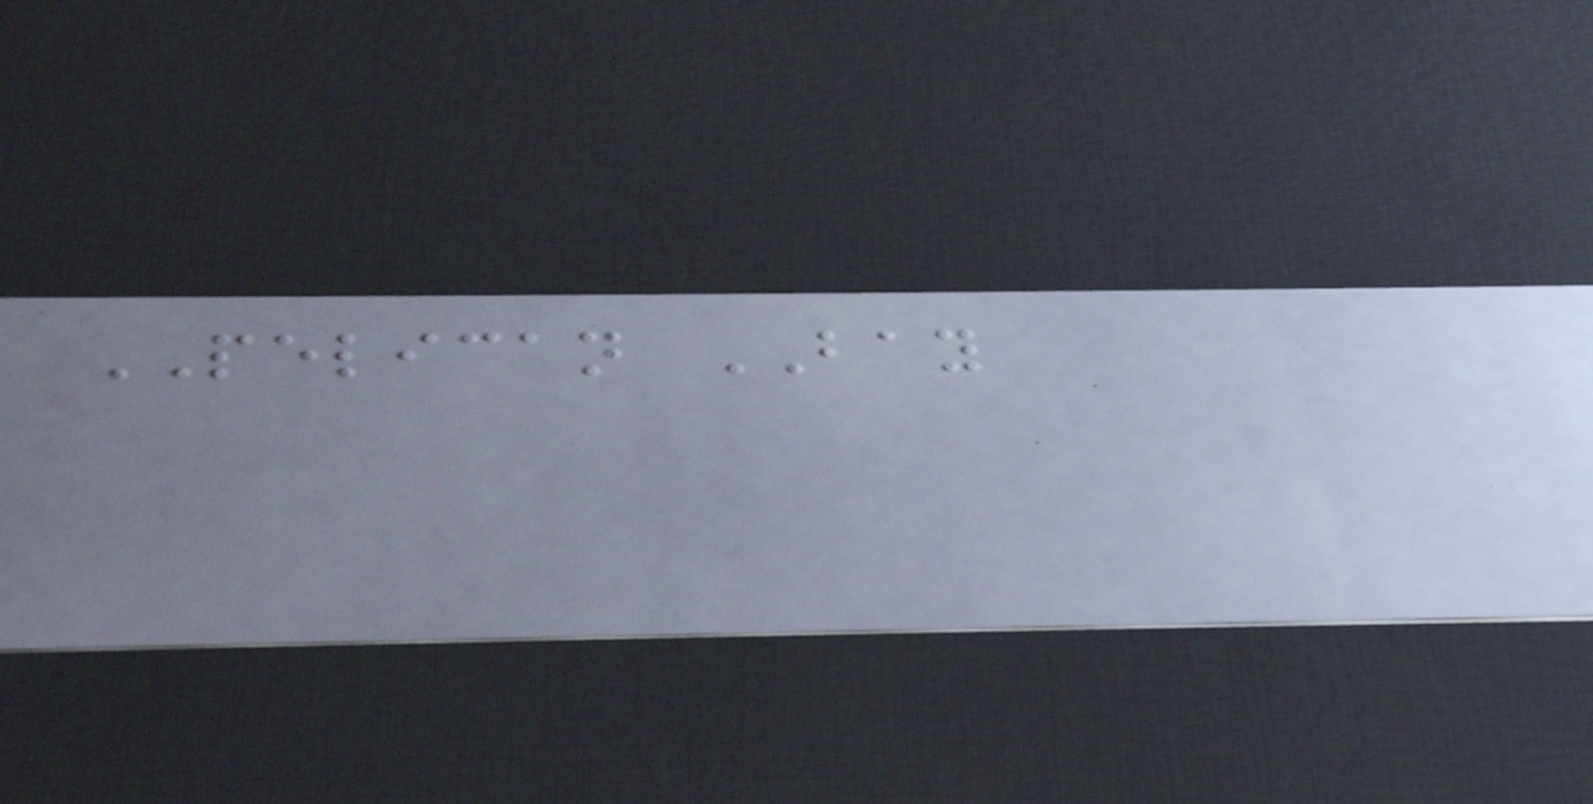PELICAN BAY
